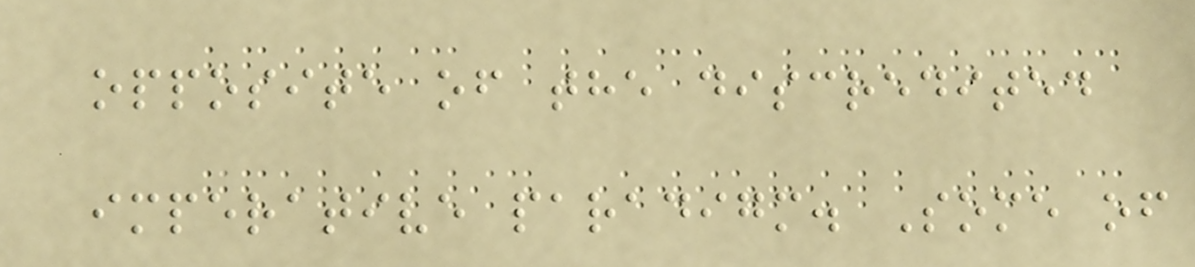opposite of the discredited
imperative paradigm. Some of
